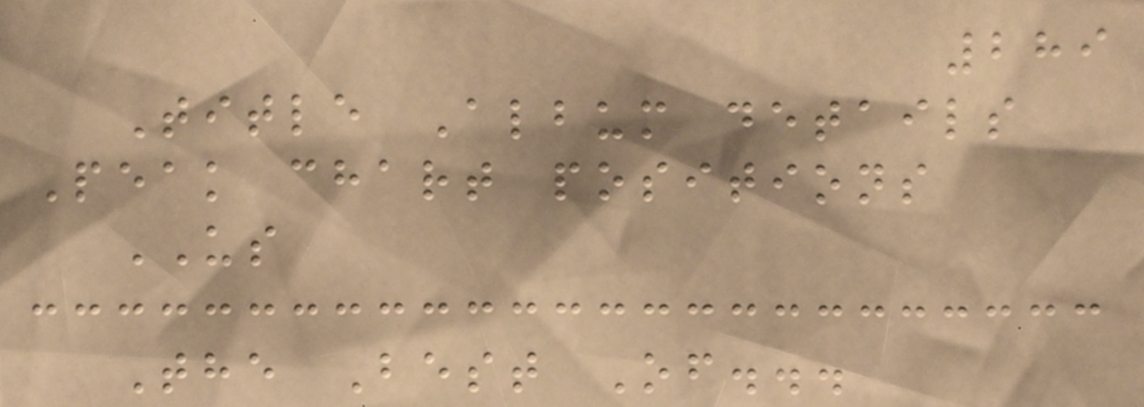289
Title Album details
Peak chart positions
US
The Best Of...
